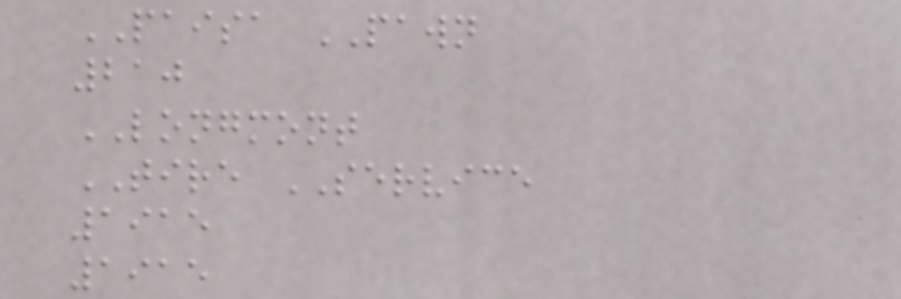PAISA PAWN
210
LONGMONT
TIRE SERVICE
1915
1915
